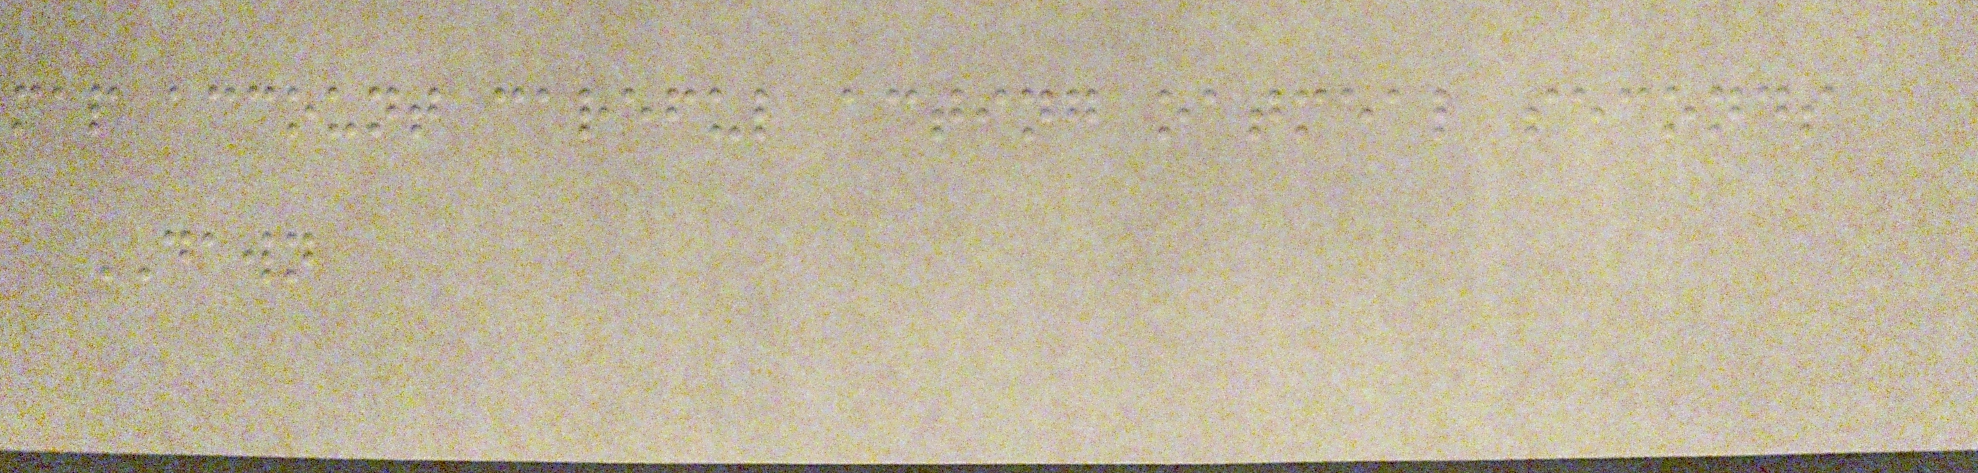map account careful acting oatmeal seconds
DAWN
